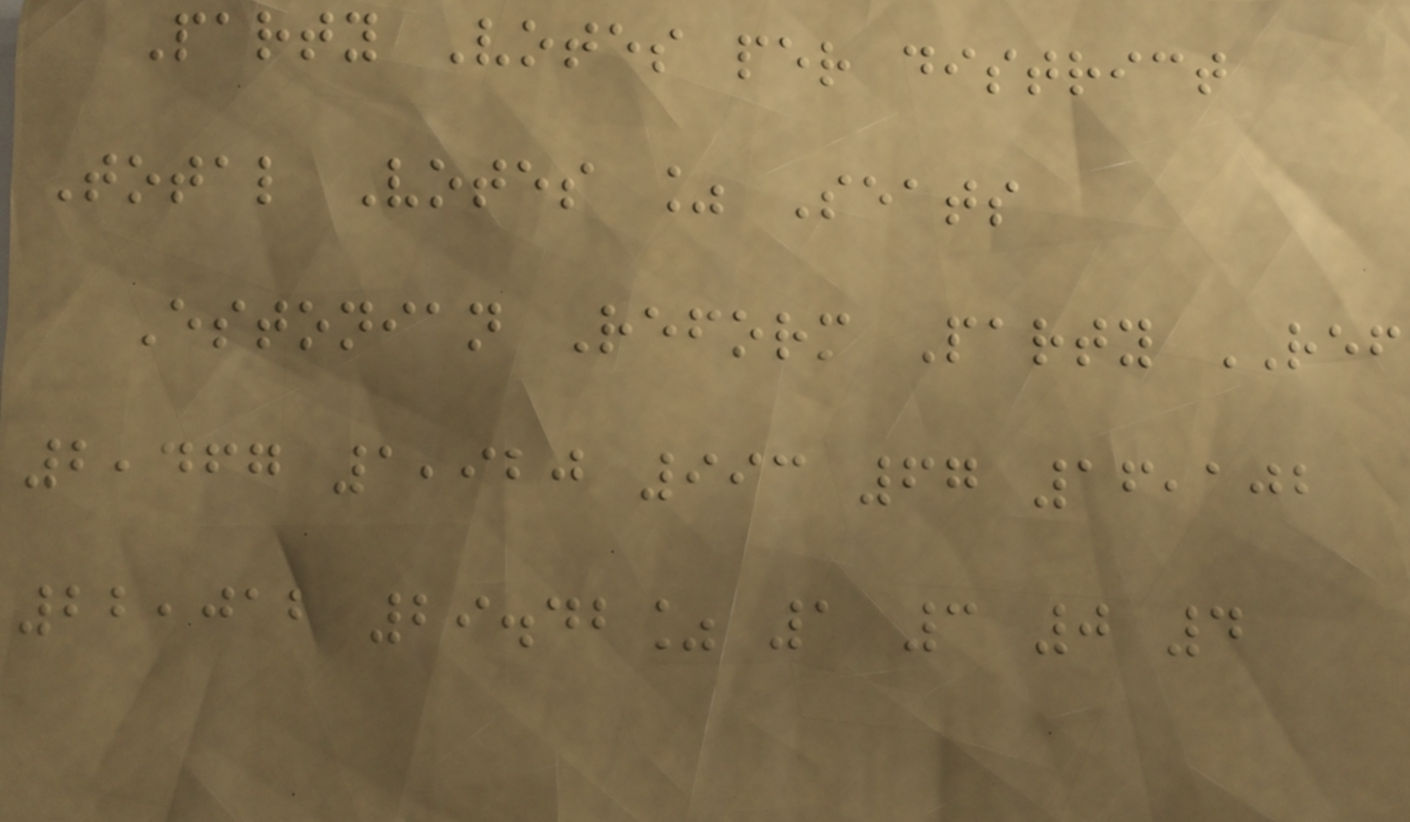Party Votes per district
Total Votes % Seats
Estonian Reform Party REF
2,467 1,920 993 67 16,102
22,012 29.42% 1 3 0 4
